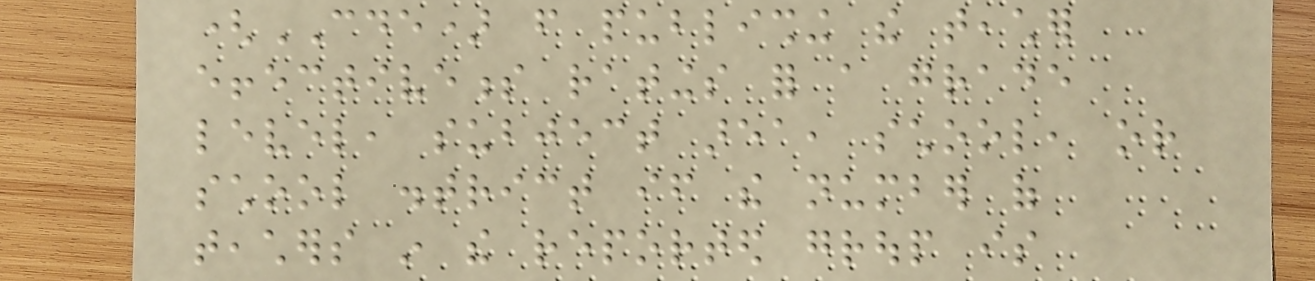(CDE) from publishing the teacher
effectiveness ratings for a grade
level, subject area, school, or
school district if the number of
teachers in the reported group is
